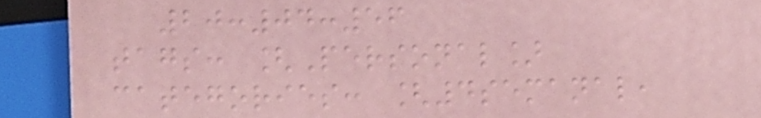20:04:56
tags: [Personal]
categories: [4semanal,
